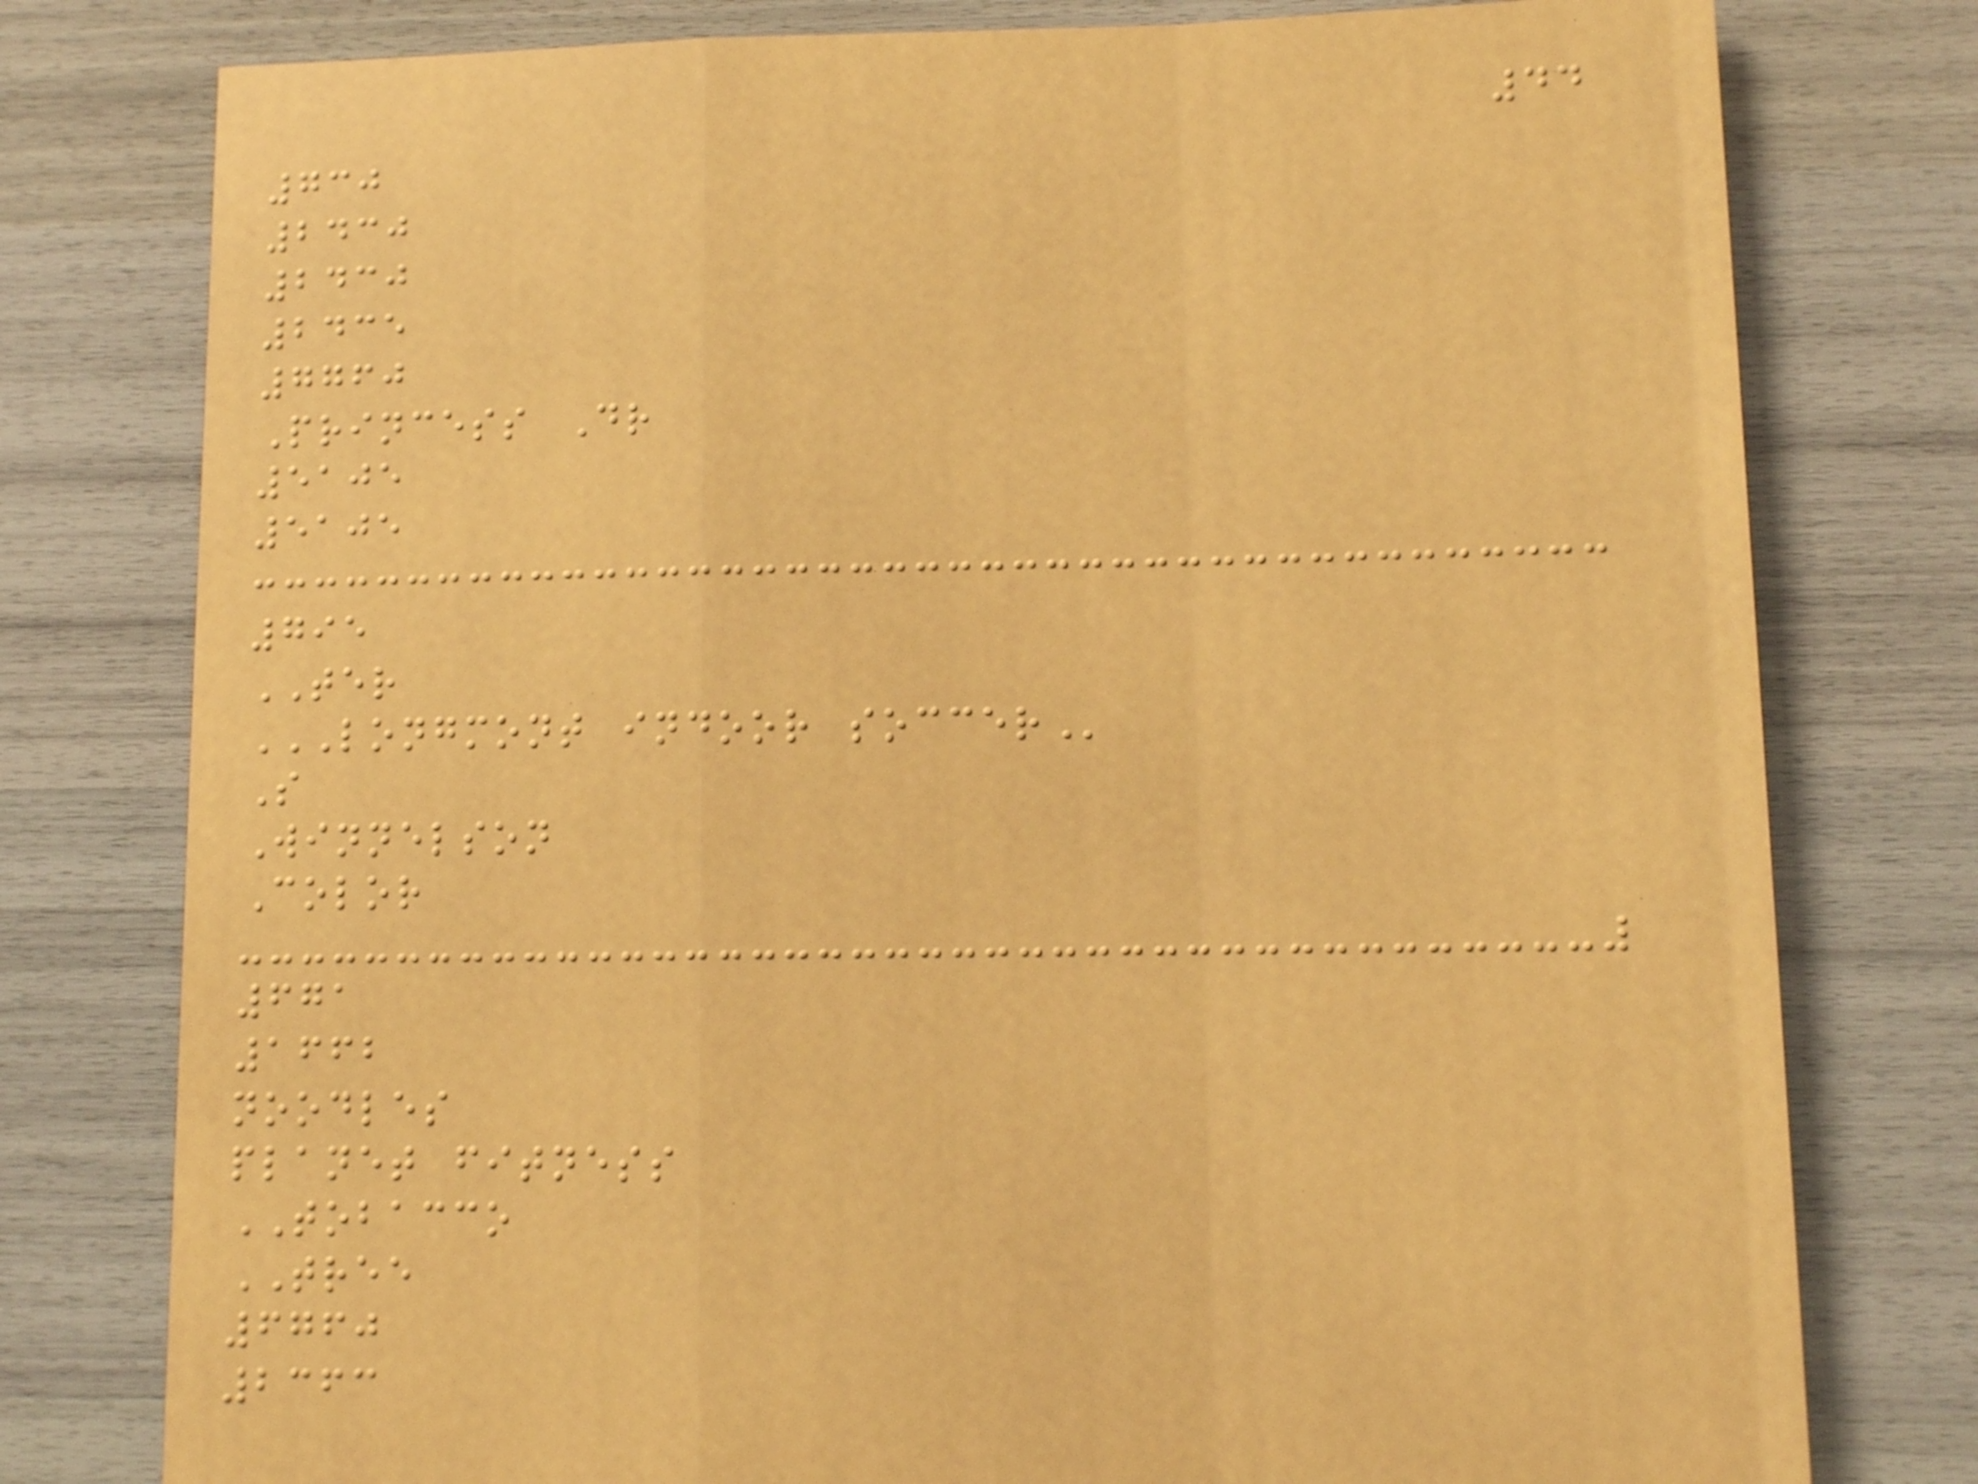44
730
2430
2430
2435
7760
Princess Dr
5105
5105
795
TER
LONGMONT INDOOR SOCCER
S
Winnelson
Color
671
1662
noodles
planet fitness
TOBACCO
TREE
6760
2363
